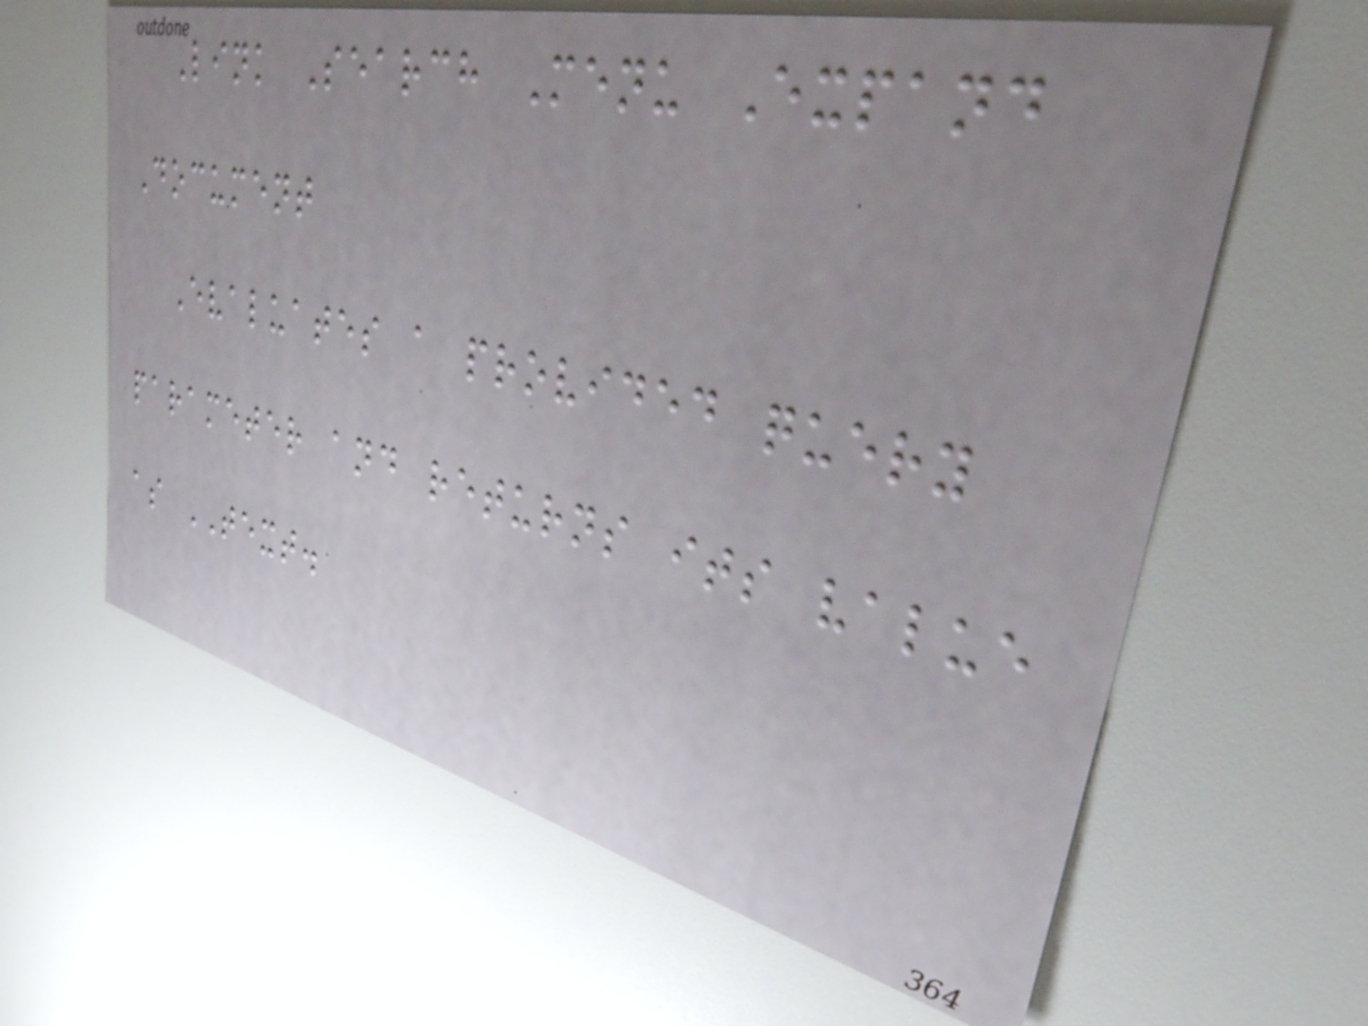Link Search Menu Expand
Document
Evaluates a provided query
parameter and returns its value
as TEXT.
